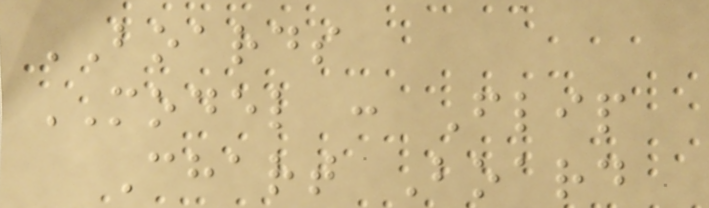BOARDS
MODEL : Flip
Chart Board
